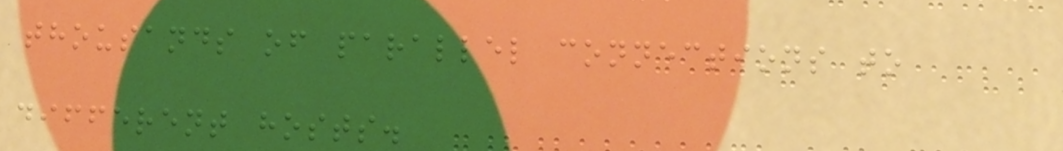thousands of parallel connections to
different hosts.
